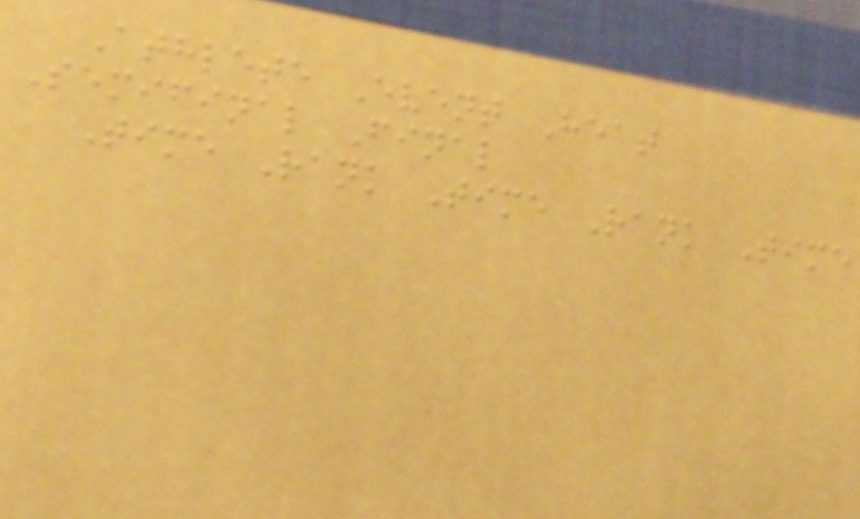Athlete Event Heat
Semifinal Final
Time Rank Time Rank Time
